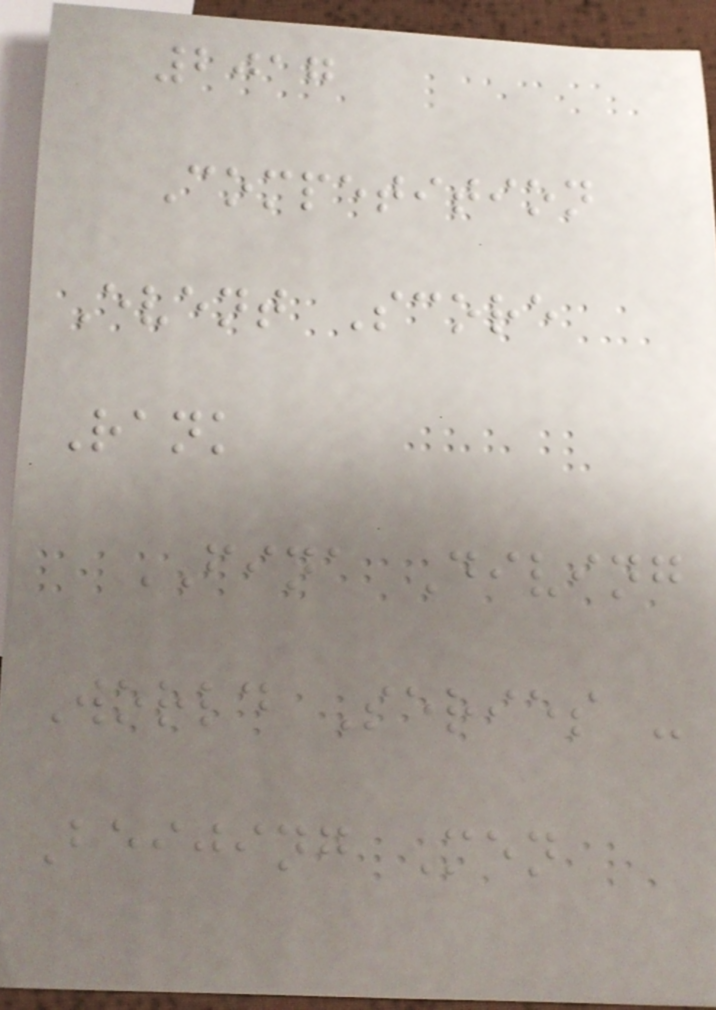2017
Competition
Event Score
Rank
FINA Diving
World Series -
Beijing Men
